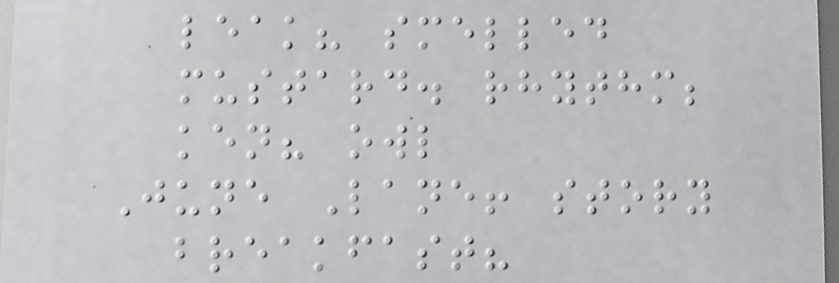leak? smelled
mustard. rhythm;
ken? owl
June Lane! story
breakfast?
